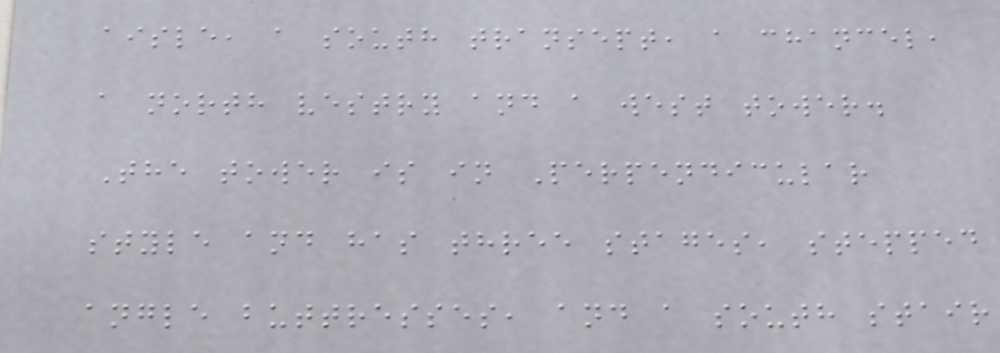aisle, a south transept, a chancel,
a north vestry and a west tower.
The tower is in Perpendicular
style and has three stages, stepped
angle buttresses, and a south stair
